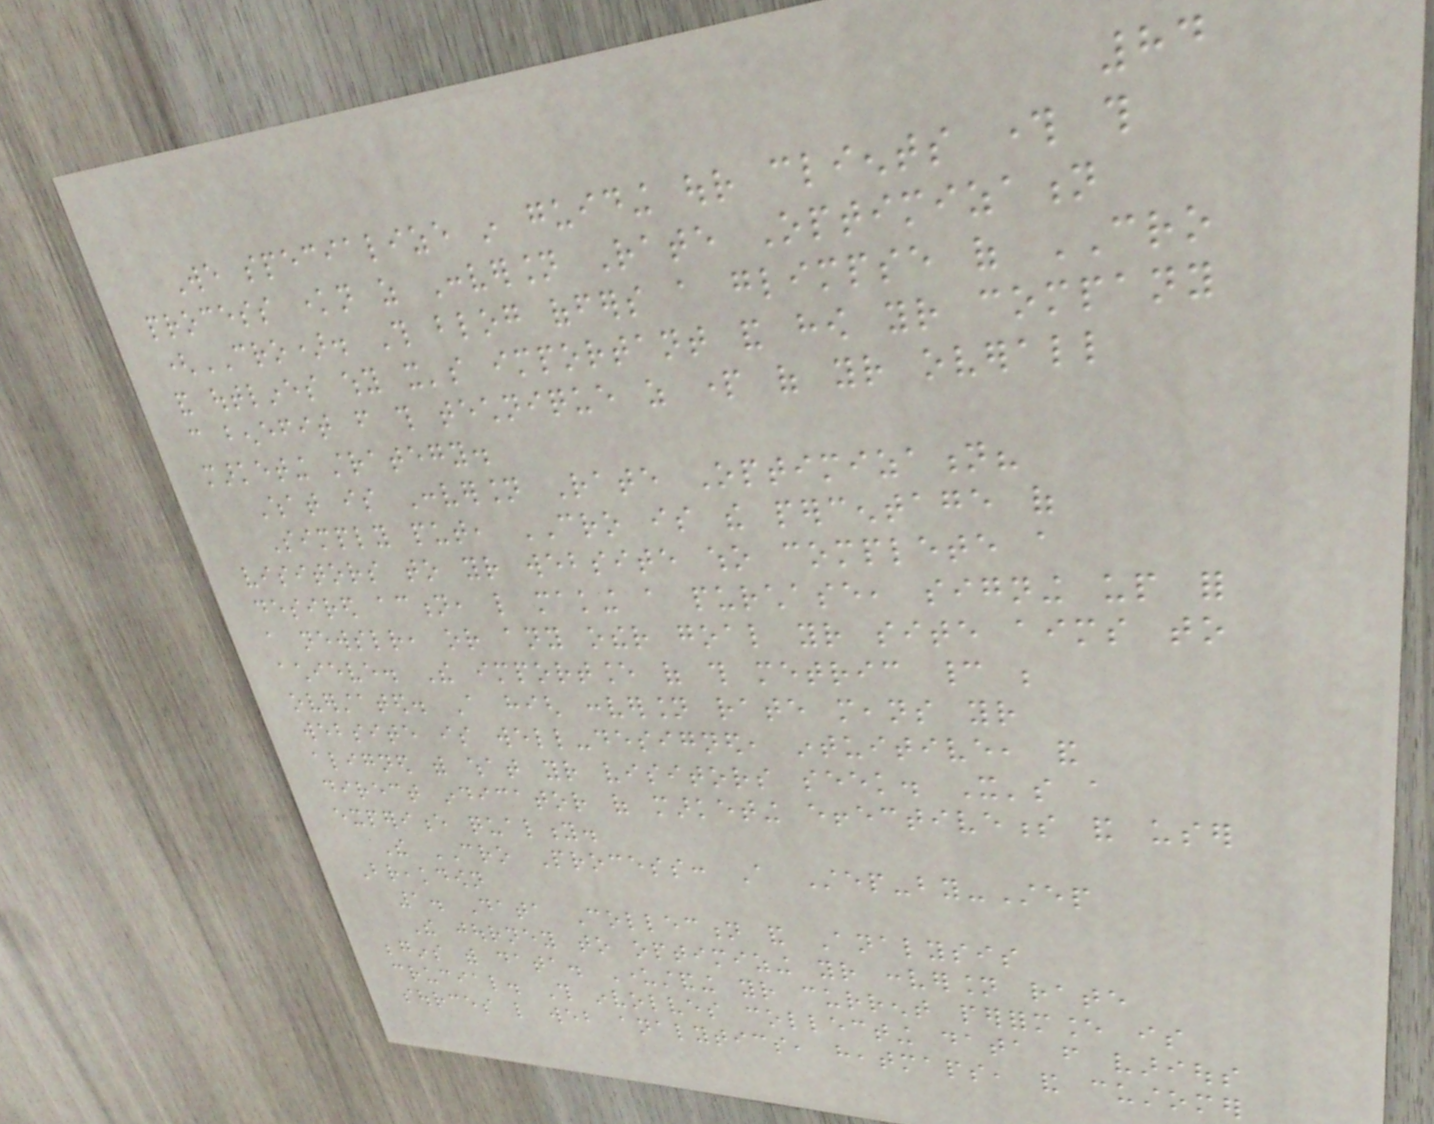84
We specialize in guiding our clients through this
process known as Conversion Rate Optimization
(CRO). This blog offers a glimpse of CRO
and outlines why it's important and how your company
can benefit from this technique as part of your overall
marketing strategy.
What is Conversion Rate Optimization?
Simply put, CRO is the percentage of
visitors to your website who complete a
desired action, like making a purchase, signing up for
a newsletter, or any other goal your site aims to
achieve. The importance of this metric cannot be
overstated. A high conversion rate means your
website is well-designed, intuitive, and
aligned with what your visitors seek. It's a
direct indicator of marketing effectiveness and user
experience quality.
The CRO Process: A Step-by-Step
Breakdown
1. Data Collection and Analysis
The journey to optimizing your conversion rate
begins with data. Understanding your current performance is
crucial. This involves collecting data from various
sources like web analytics, heatmaps, and customer
